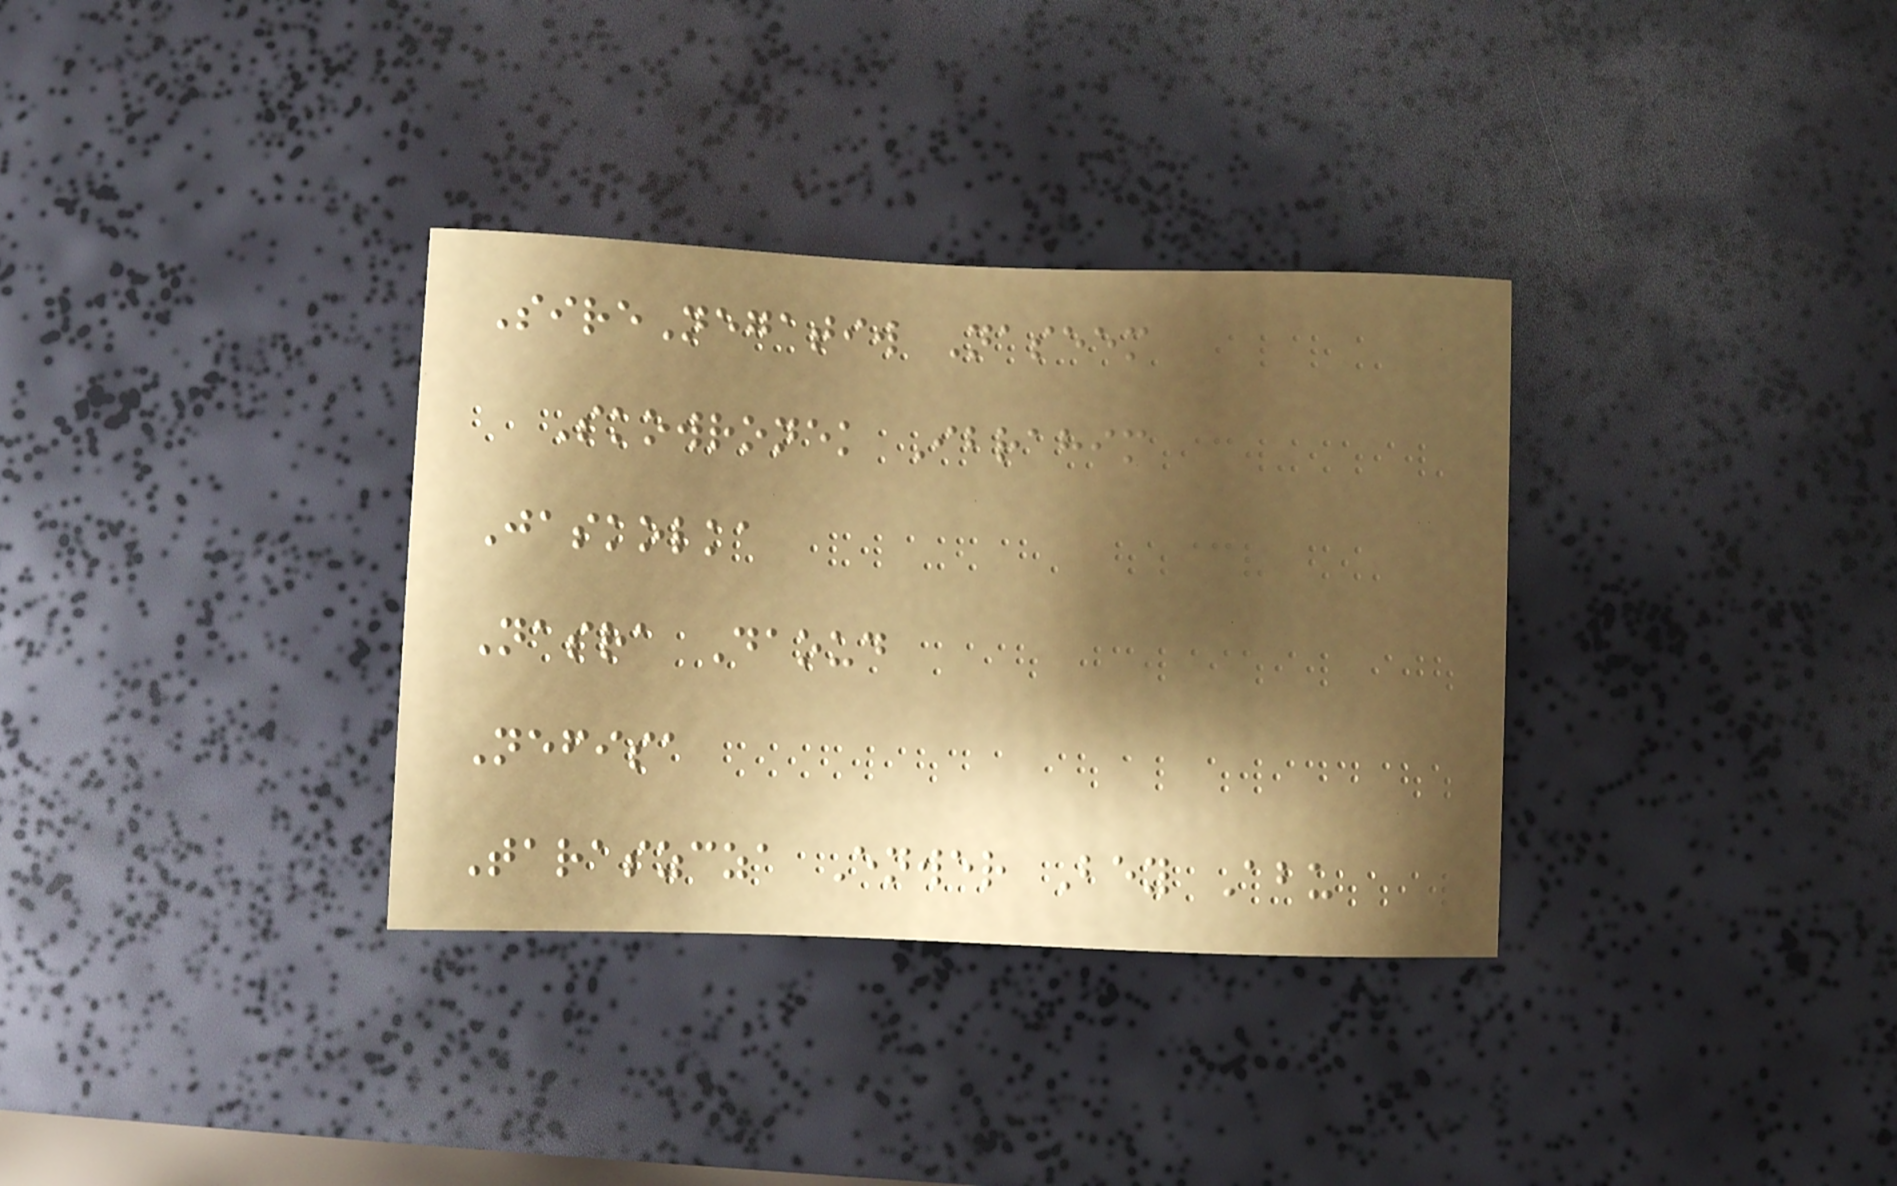SireNegatiw Naseem
Skowronek Ibrahim
Jaskolka
Nasra Daoud
Nefisa
Taraszcza Enwer Bey Abu
